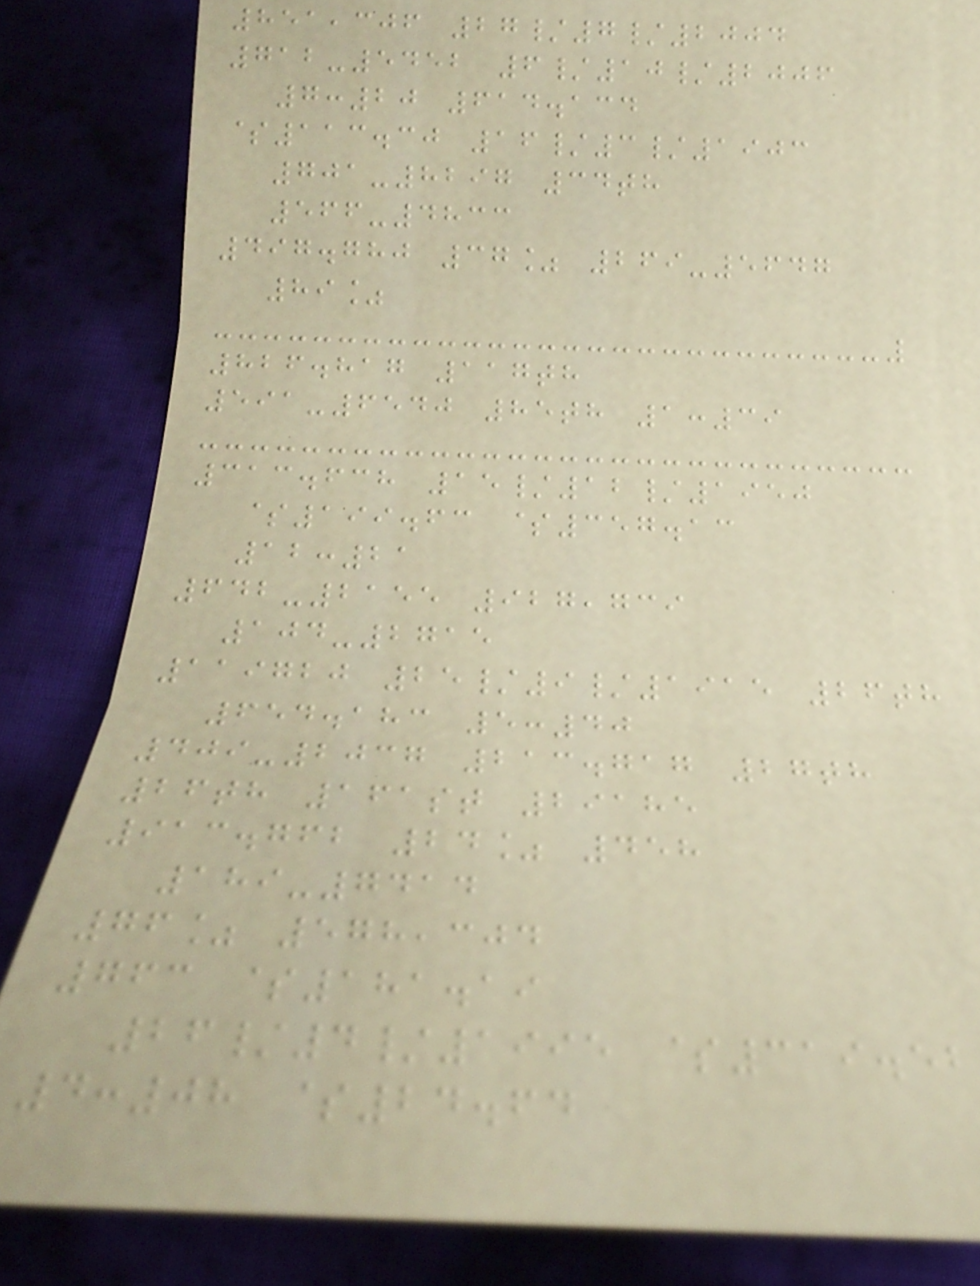851,306 27/7/2004
712-5452 6/10/2006
7:20 614.134
$113.30 16/3/1903
701-8297 34th
566-4833
497.780 37% 269-5647
89%
826.817 117th
591-6540 85th 1:39
313.638 15/12/1950
$199.63 $357.13
12:21
642-2155 927,739
104-2715
119720 25/9/1915 26th
654.183 5:40
409-2037 213.717 27th
26th 161st 29185
913.762 24% 458
189-7414
76% 578,304
763 $181.19
26/4/1995 $319.52
4:08 $24.64
